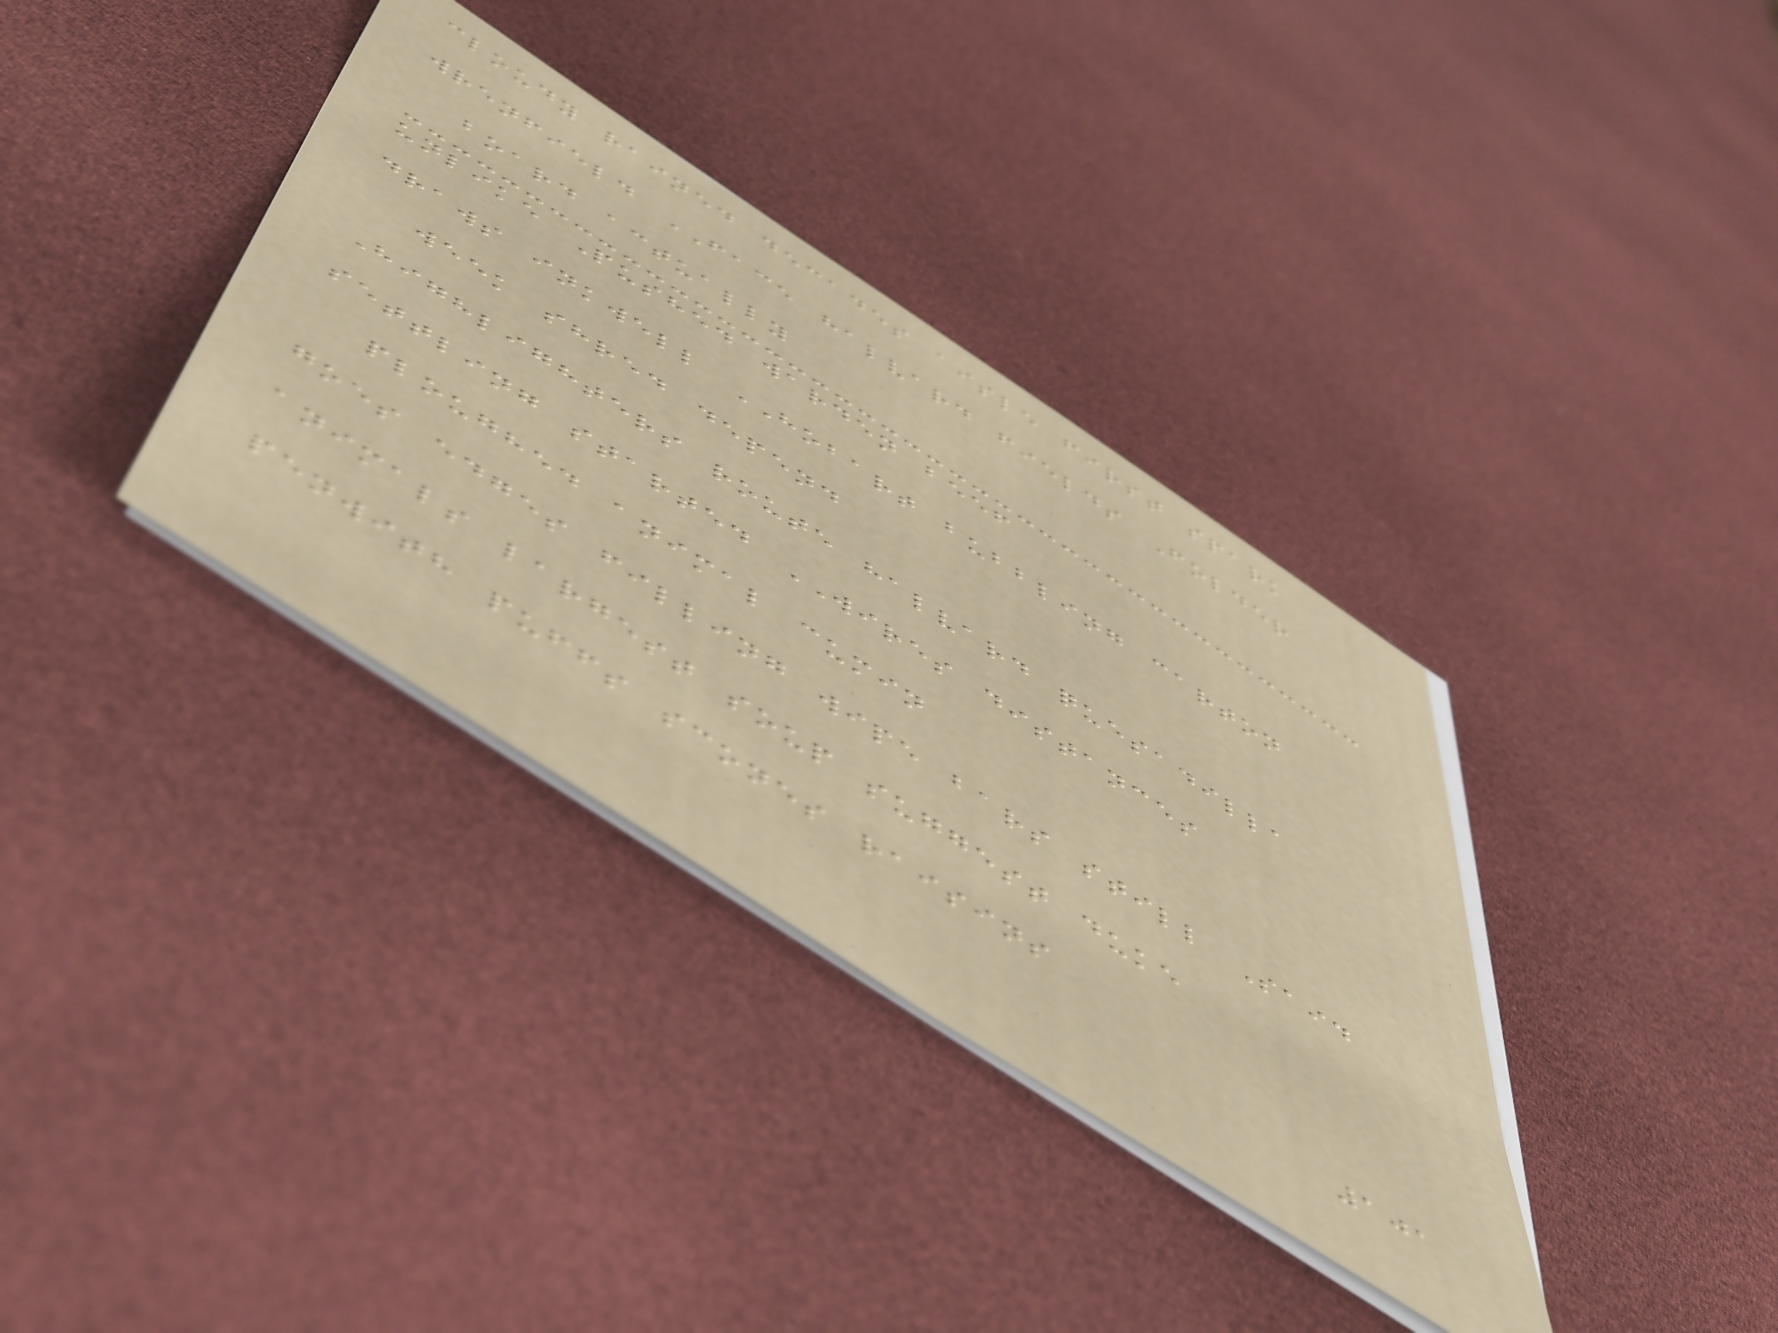cloudy rained decades aisle first spark
wrenfield FACE halvard fields Folder
board actually
unlike Pushed warden beef
draws inkwell HOBART bubbling carton
week shred depend
Highlighters route halvard quesadilla
settling started WIRES distances
ploughed animal cumin
goes edges filling wipe bars still Said
animals largest soup suggest duke
penwith puffs scones raisins
101
